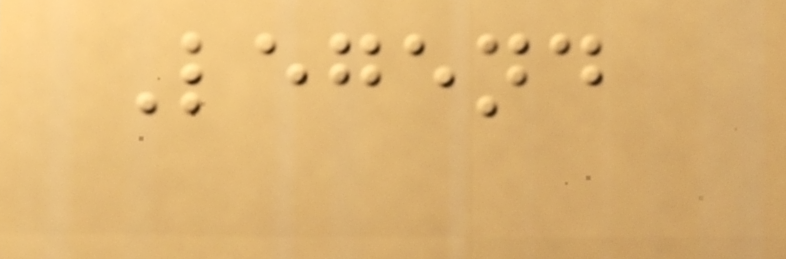Legend
